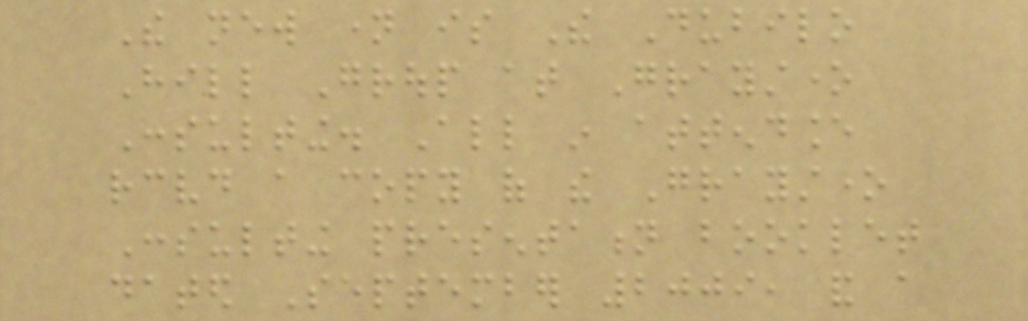The new name is The Dubilo
Hill Group at Graystone
Consulting. All in attendance
received a copy of the Graystone
Consulting presentation booklet
dated September 2009, and a
